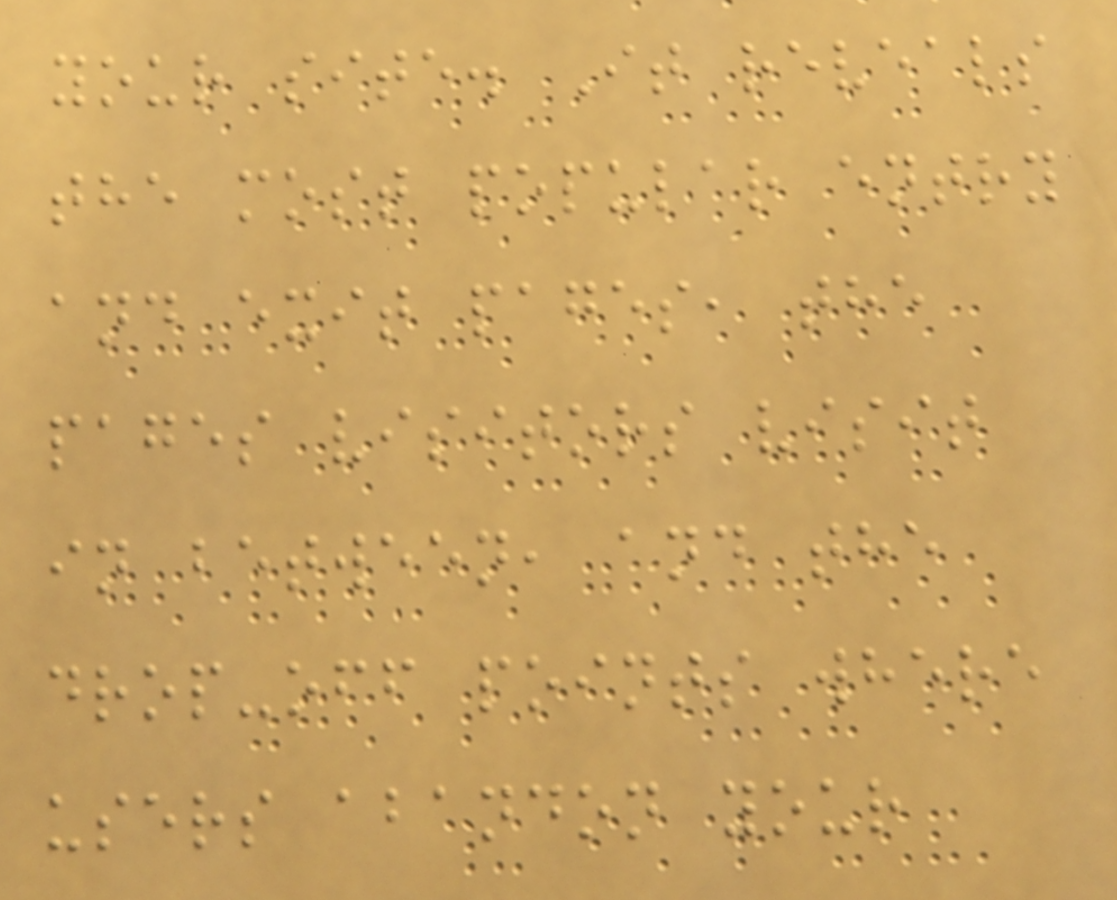your site. It reveals
the most popular entry
and exit pages, the
pages visitors visit
in between, and the
drop-off points where
users abandon your
